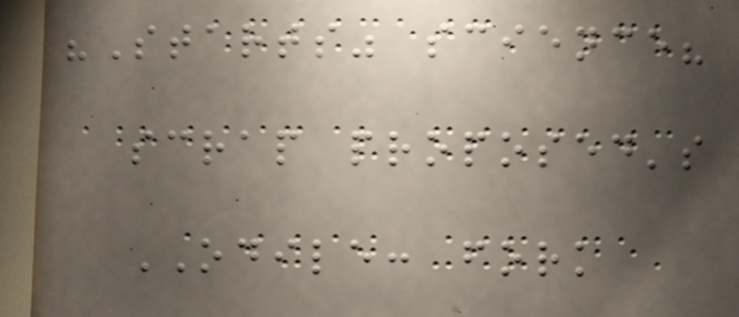"Starts" science?
scrap proposed's
ODILE: fork
